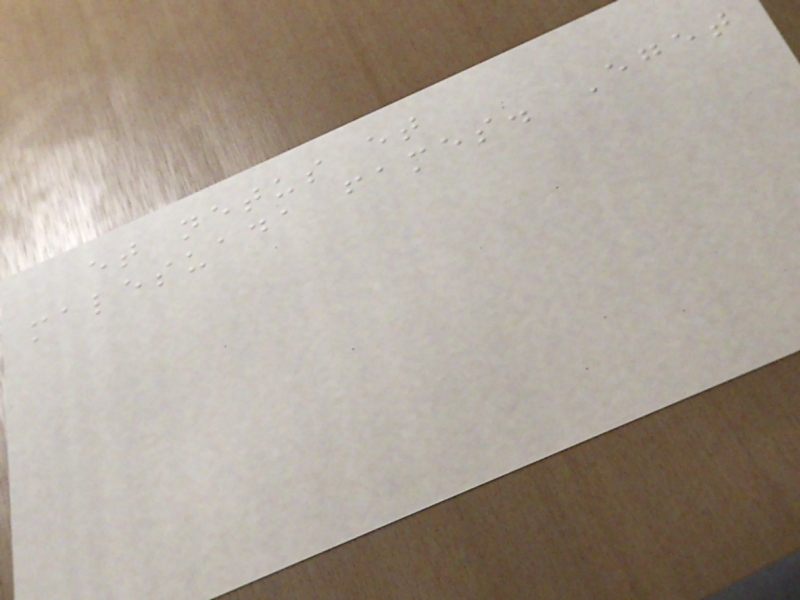et netus et
malesuada fames. Eget
